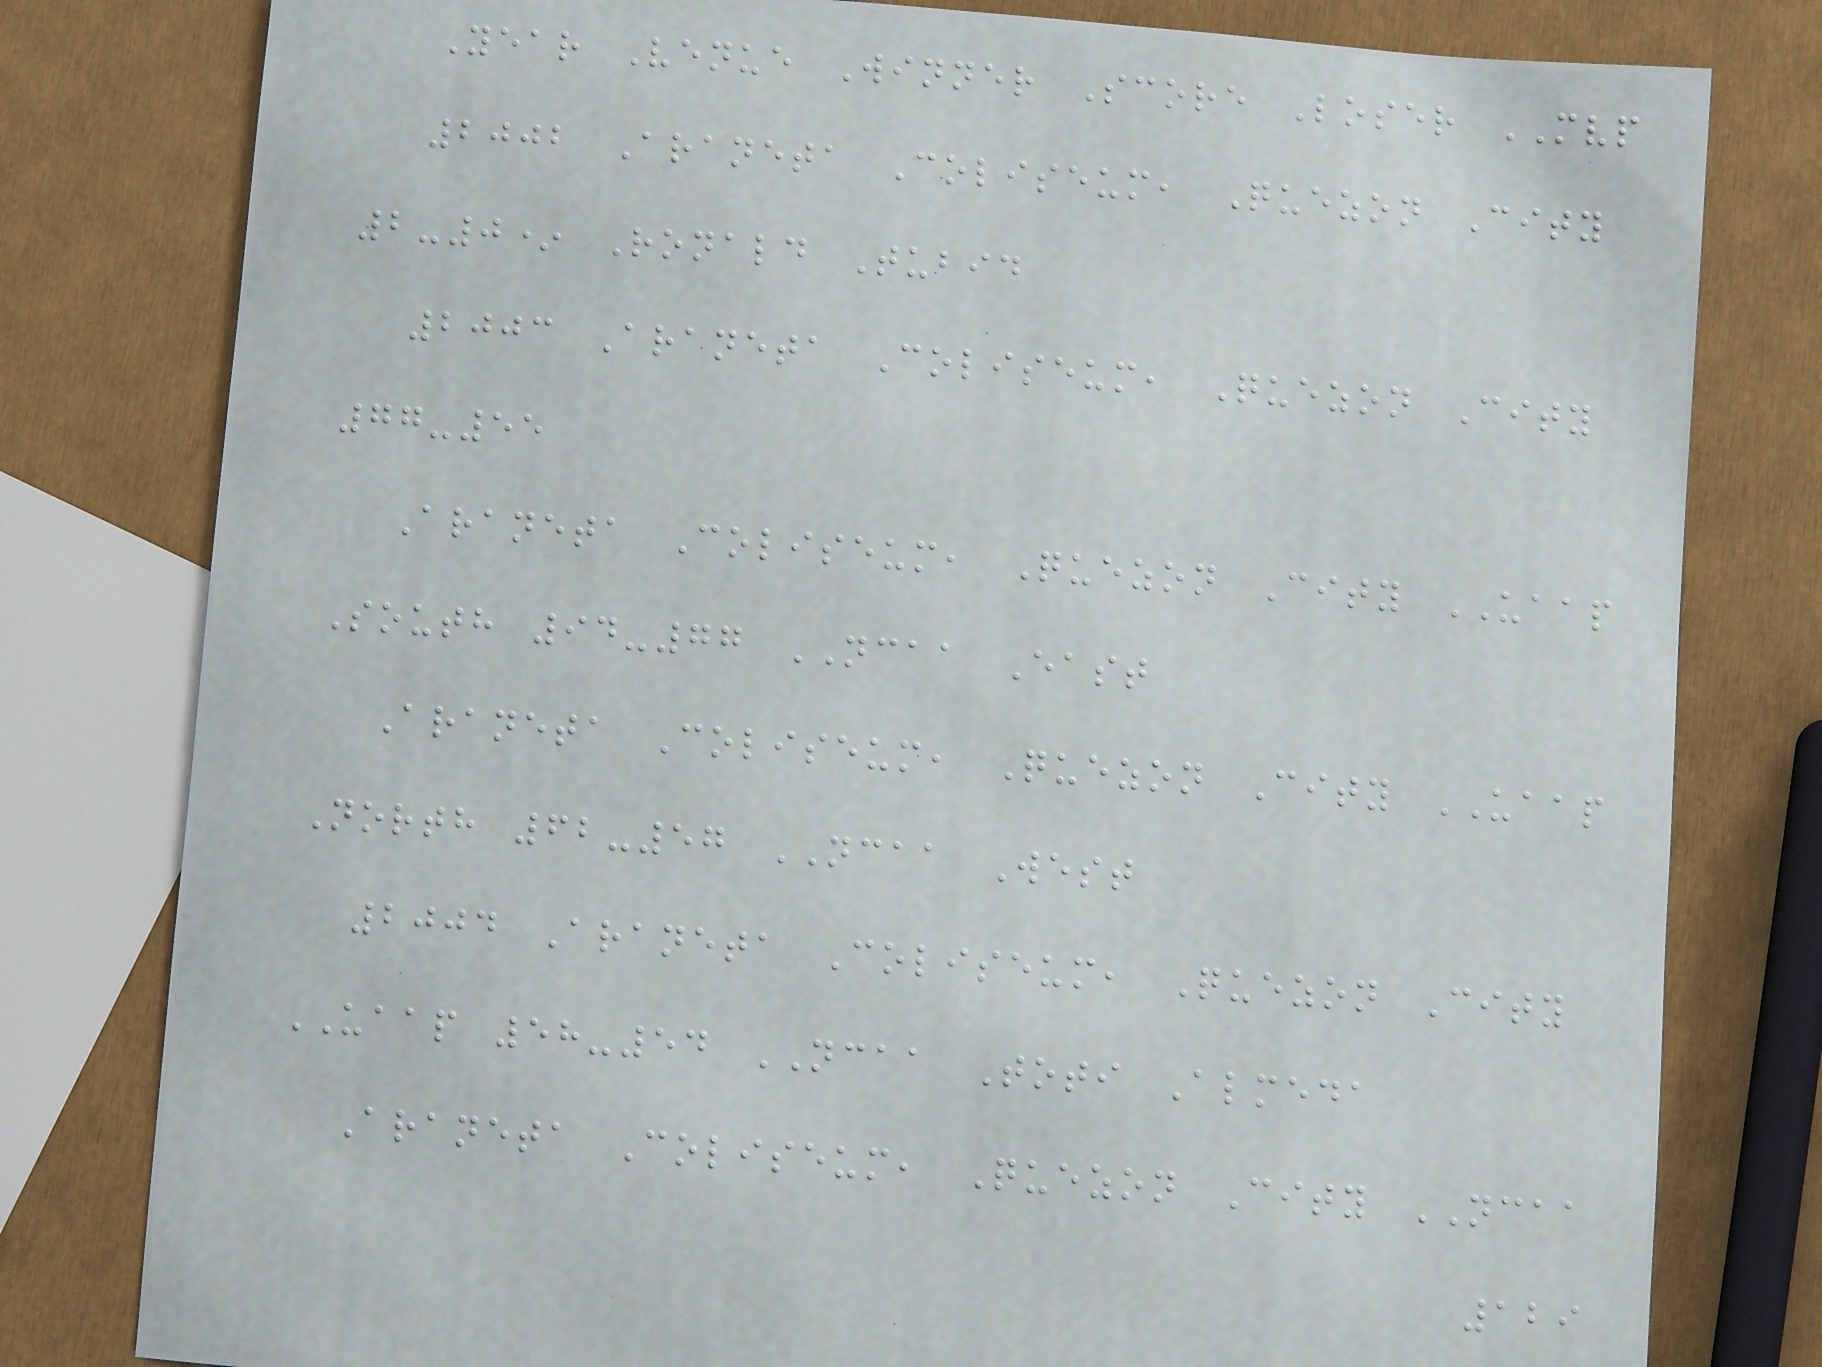Year Venue Winner Score Loser MVP
2002 Araneta Coliseum, Quezon City
2-0* Ronald Tubid
2003 Araneta Coliseum, Quezon City
77-55
Araneta Coliseum, Quezon City UAAP
South 94-77 NCAA East
Araneta Coliseum, Quezon City UAAP
North 62-57 NCAA West
2004 Araneta Coliseum, Quezon City
UAAP 58-54 NCAA Toti Almeda
Araneta Coliseum, Quezon City NCAA
129
